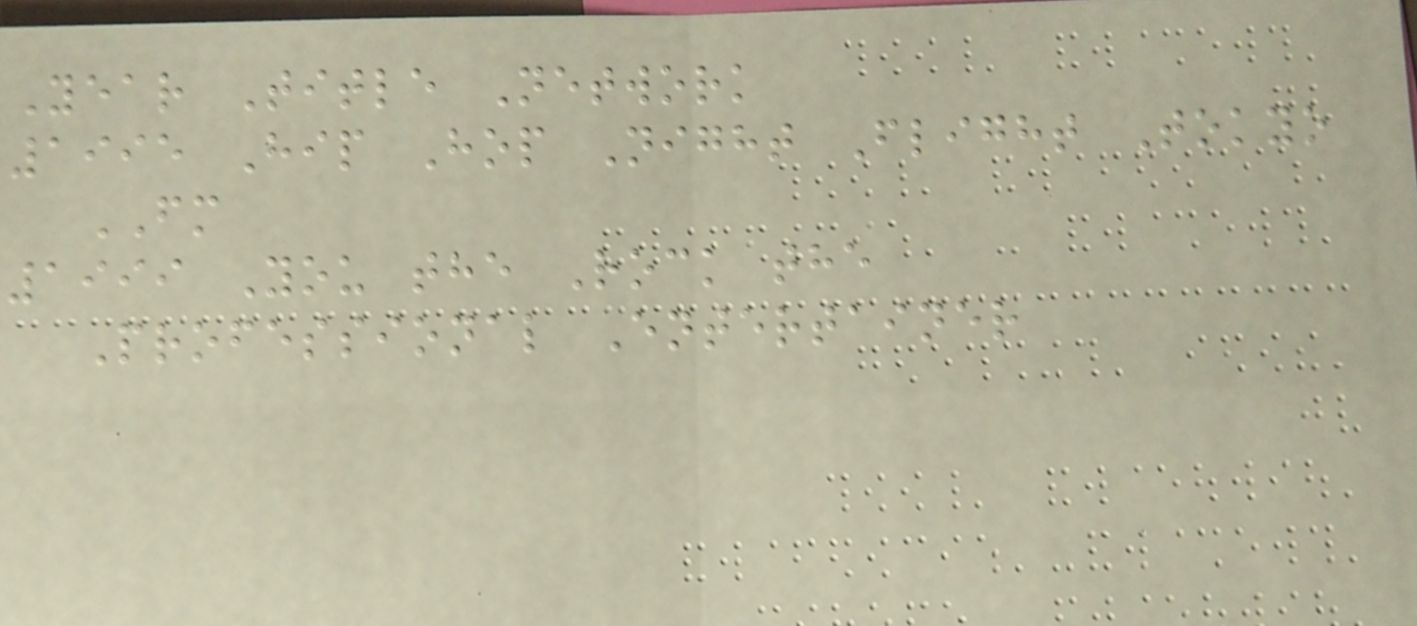Year Title Network
1995 Hip Hop Night Flight Tokyo
FM
1999 You the Rock the
Professional Entertainer
